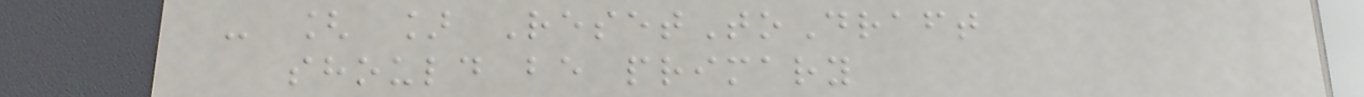- [ ] ResetToDraft
should be primary
